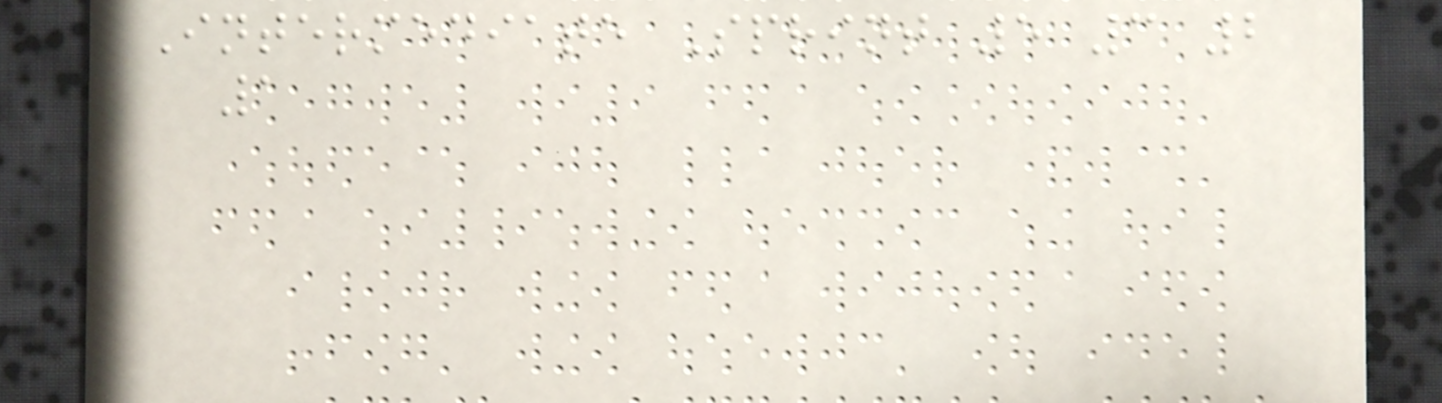Intermediate Sprint 5 3 2
1
